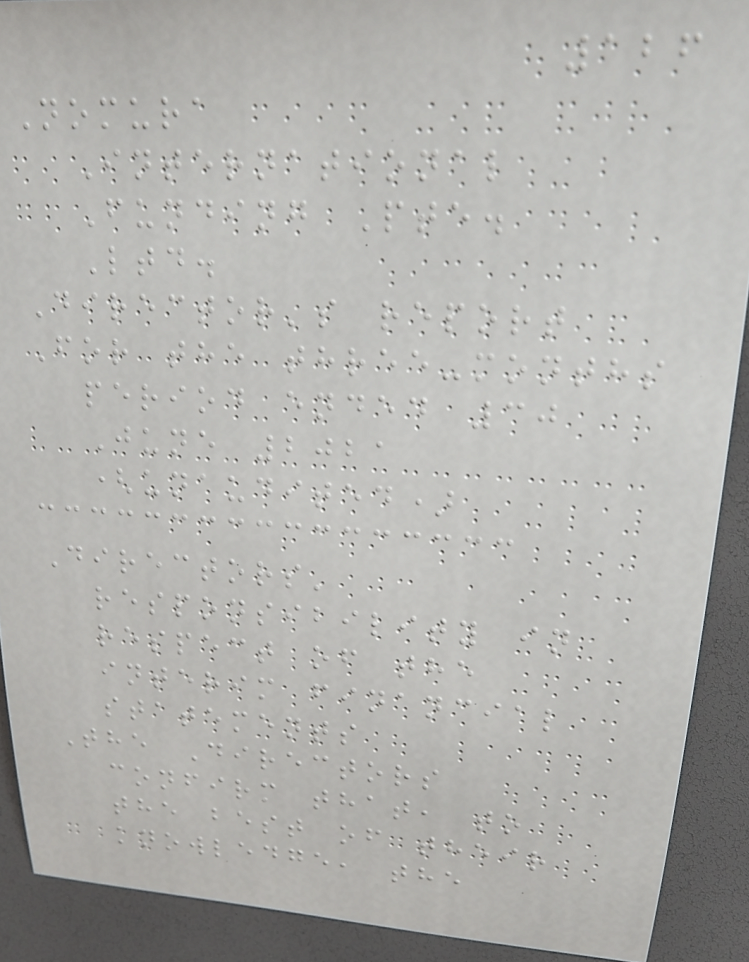126
Nomura
International
Funding Pte.
Ltd.
Director's report
For the three-months
period ended 30
June 2021
(unaudited)
Directors'
responsibility in
respect of the
interim financial
statements
The Directors
confirm that, to
the best of their
knowledge, the
